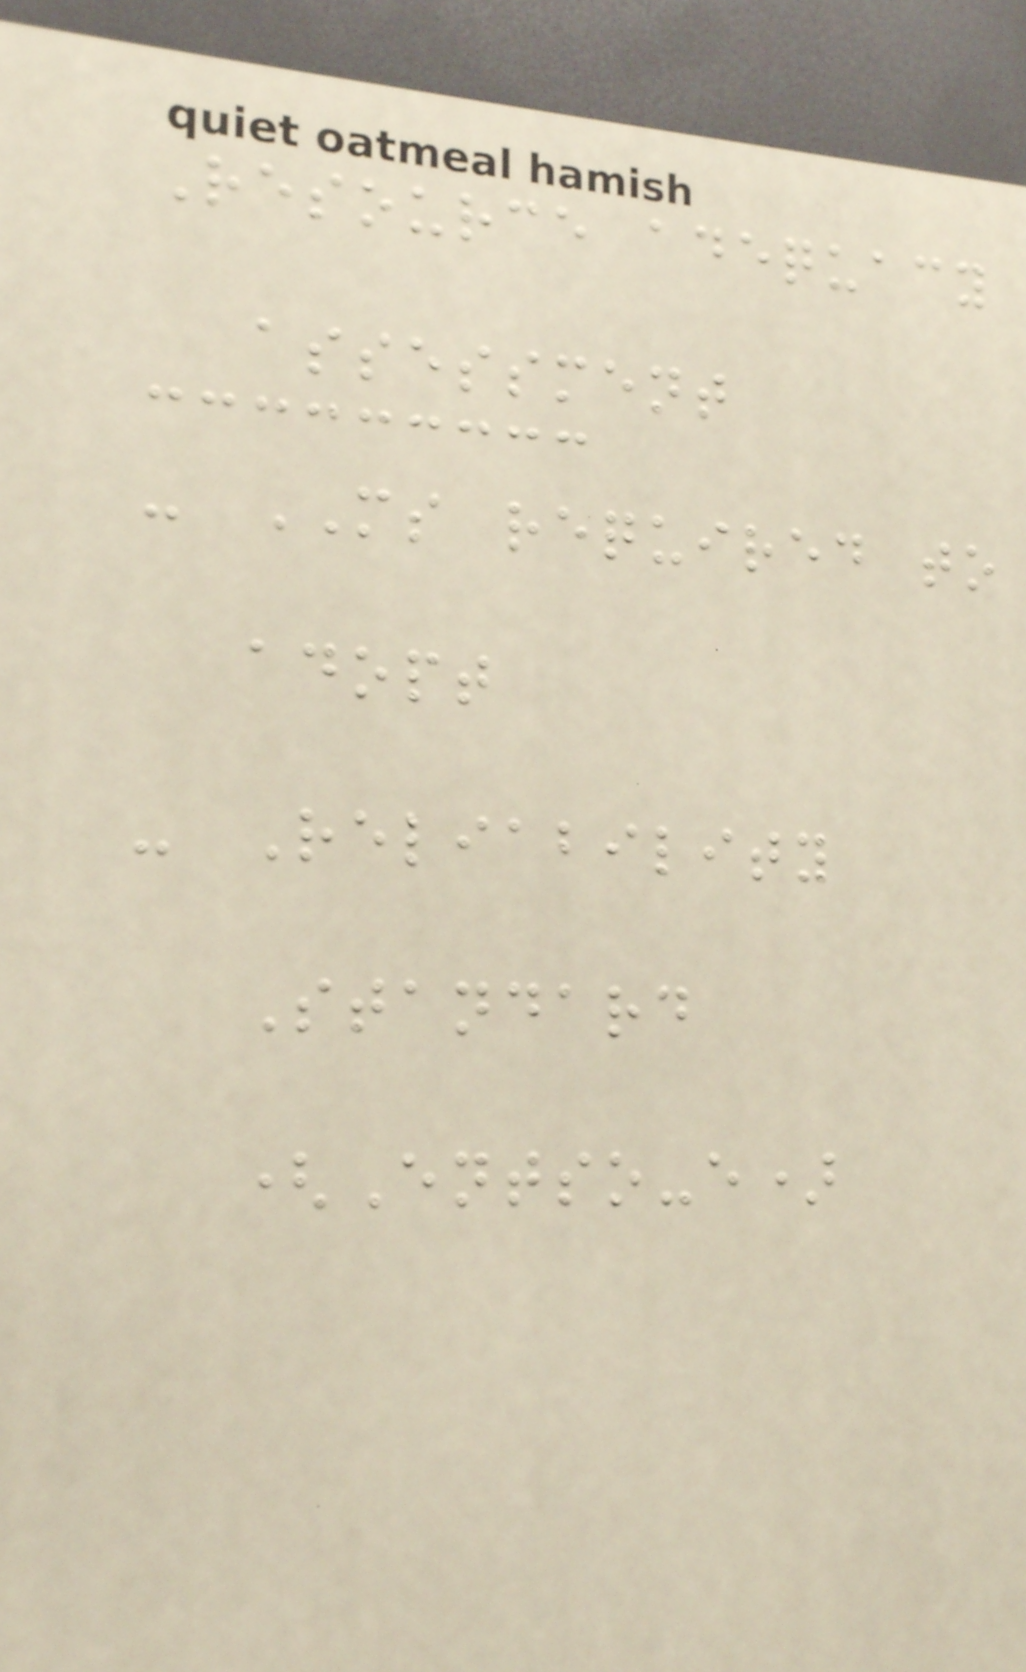Resource adequacy
assessment
- MS required to
adopt
- Reliability
Standard
(Entso-e)
